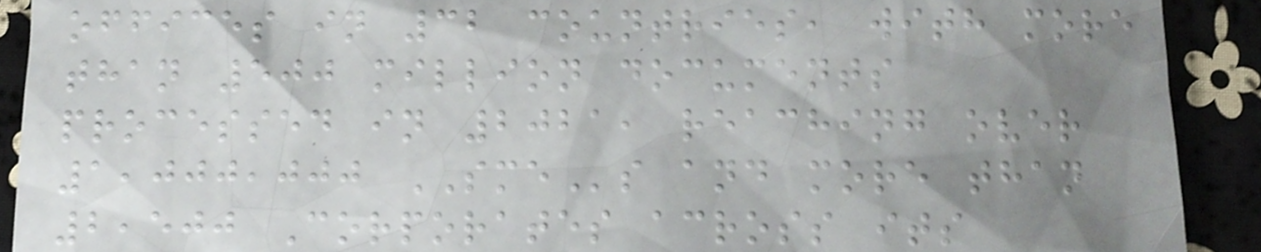offices in 32 countries, with more
than 500 million documents
processed in 2021, reaching over
1,000,000 SMEs and more than
2,500 Corporates across its
